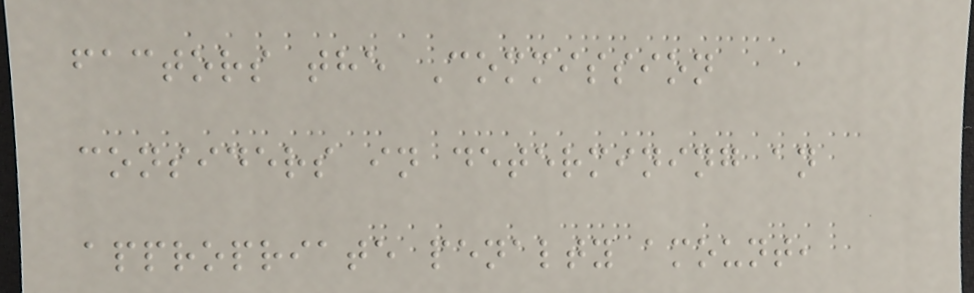factors the Commission
considers in determining an
appropriate penalty amount,
